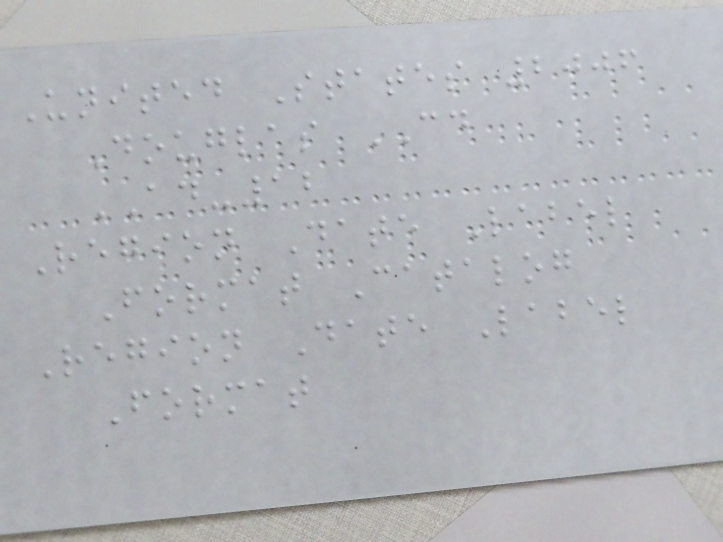United States 2006
Douglas CD
AD-12
Region Date Label
Format Catalog
Region Date Label
Format
